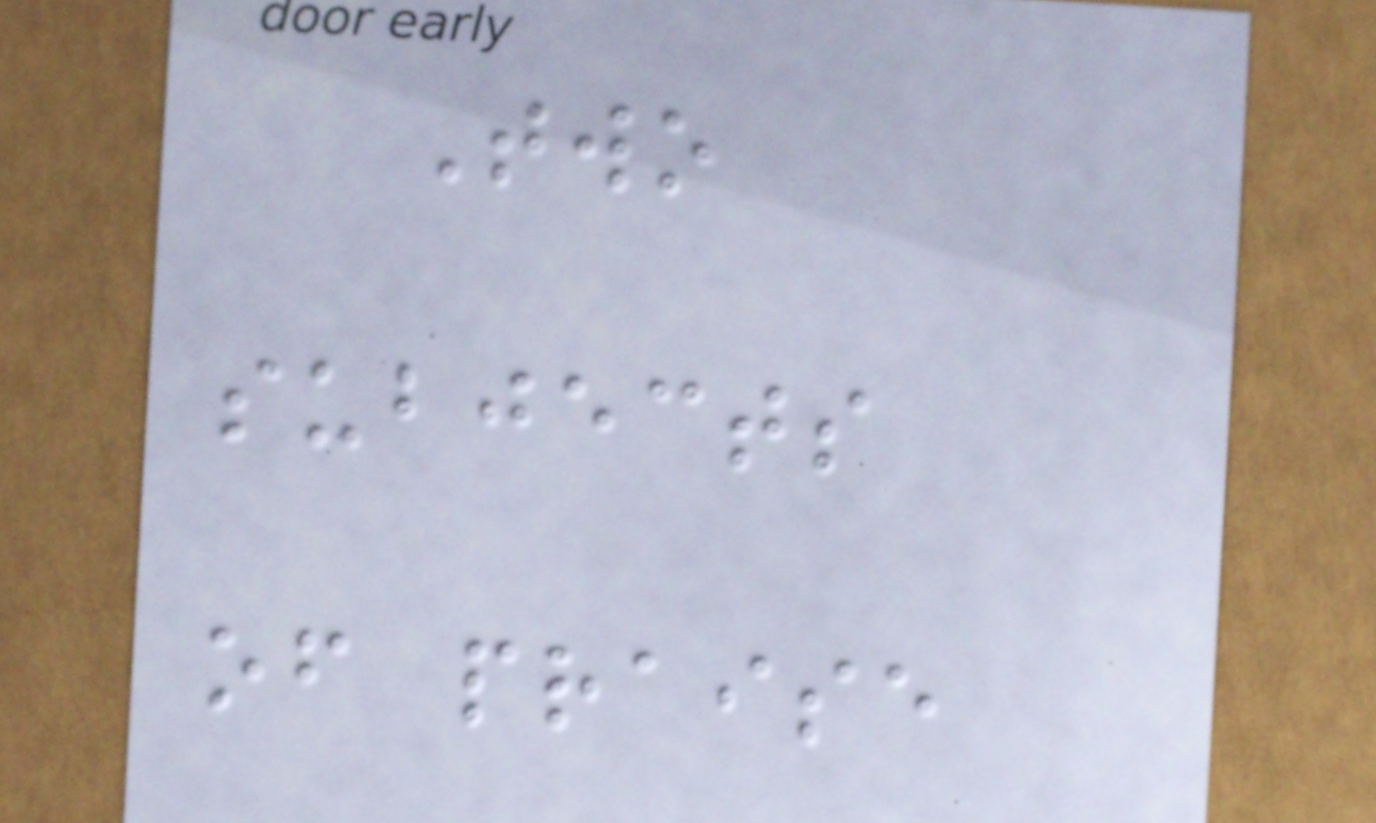Two
subjects
of praise
